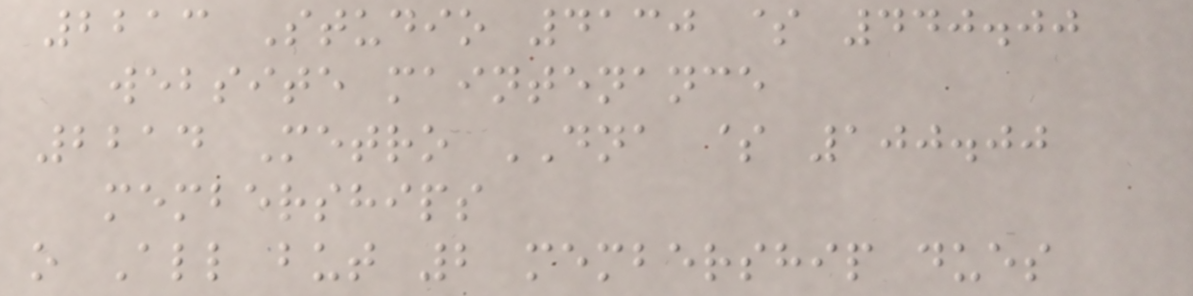2213 Studio 4130 $ 440.00
website maintenance
2214 Metro DNA $ 100.00
memberships
o All but 2 membership dues
